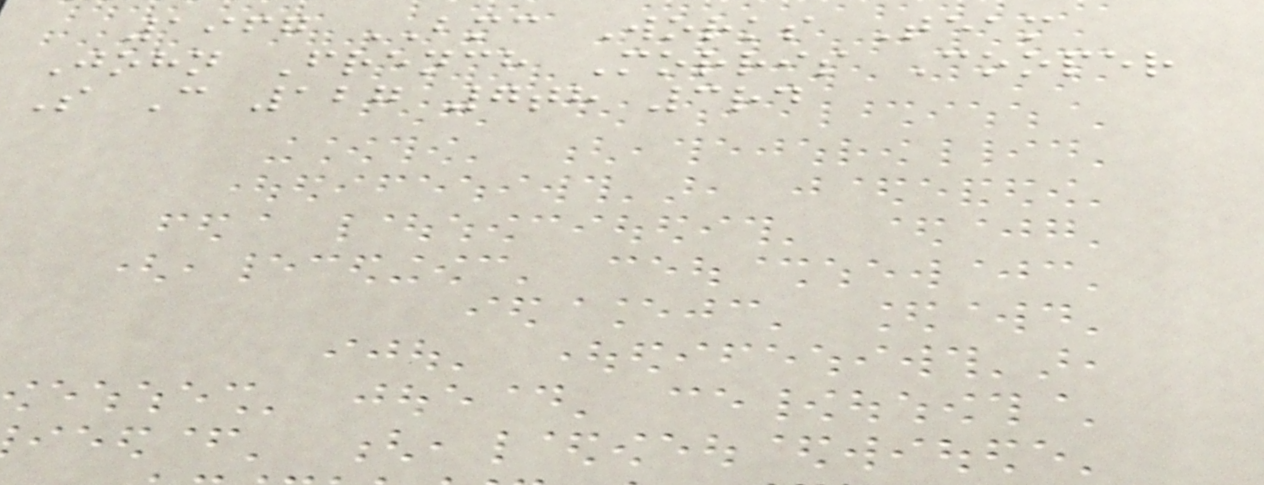1967 BMC Works Team
John French Morris Cooper
S C 127 7th 3rd
